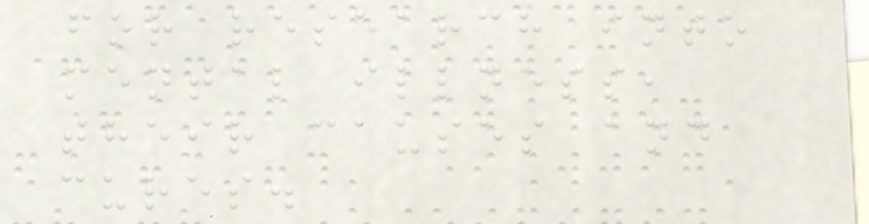for research into
mental illness,
their causes and
cures.
